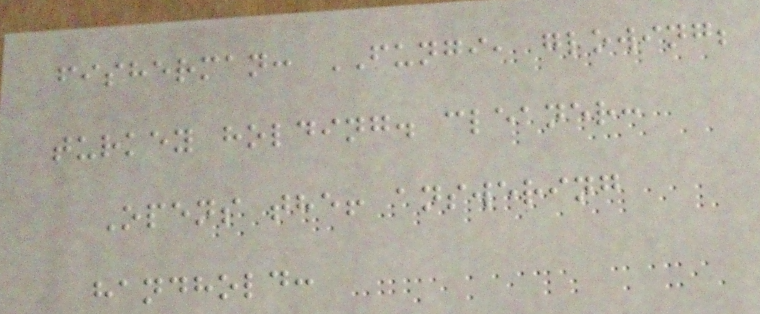fisherman: FUNGI, glowing;
turkey holding. cleaner:
Opens the! answering
handhold:
